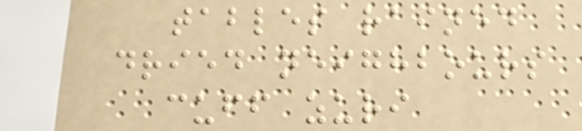tables rained
dried neighbours
cuff zuri
